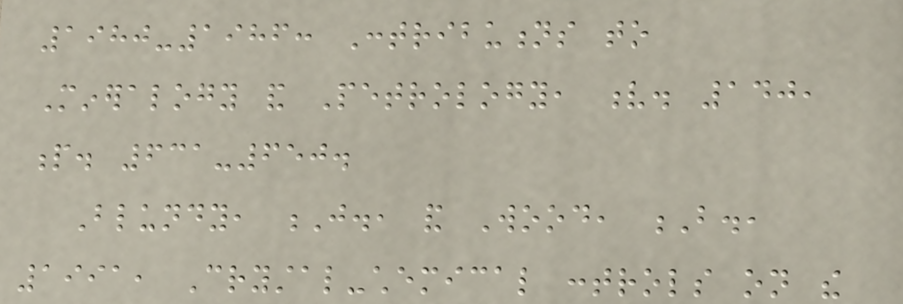1980-1986: Contributions to
Mineralogy and Petrology, v. 140,
p. 631-650.
Blundy, J., and Wood, B.,
1991, Crystal-chemical controls on the
